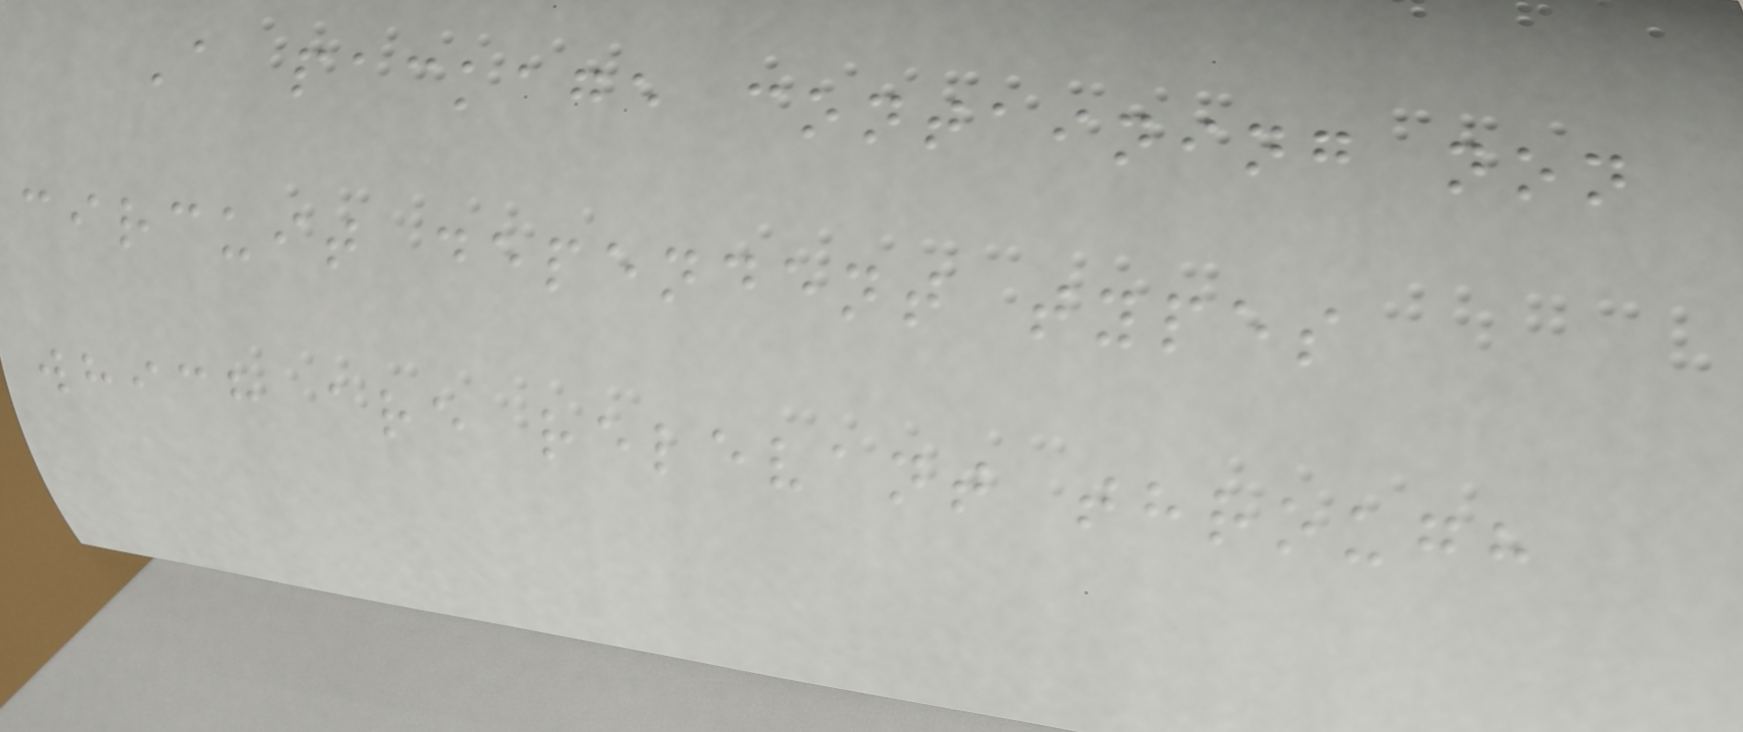A package containing non
circuit dependent types
which are relevant through
